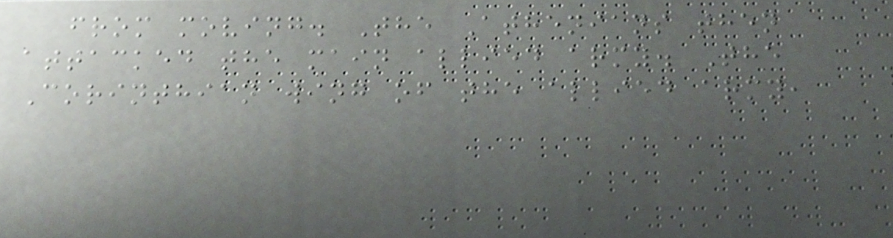from moving. The Athenians then
attacked the main allied army. The
Corinthian wing of the allied army,
